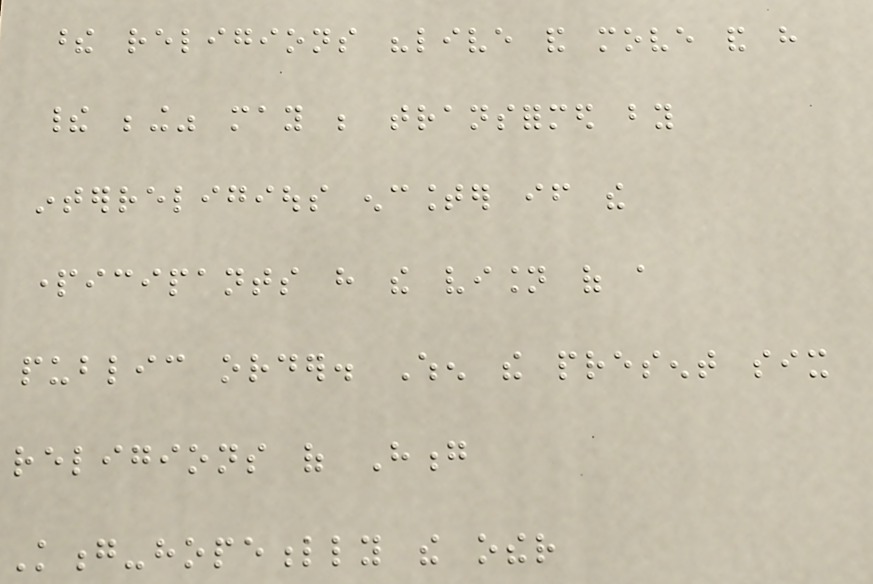these religions "live and move and have
their being" may be transformed by
interreligious encounter if the
participants have the vision of a
public order. When the present six
religions of Hong
Kong-hopefully the other
